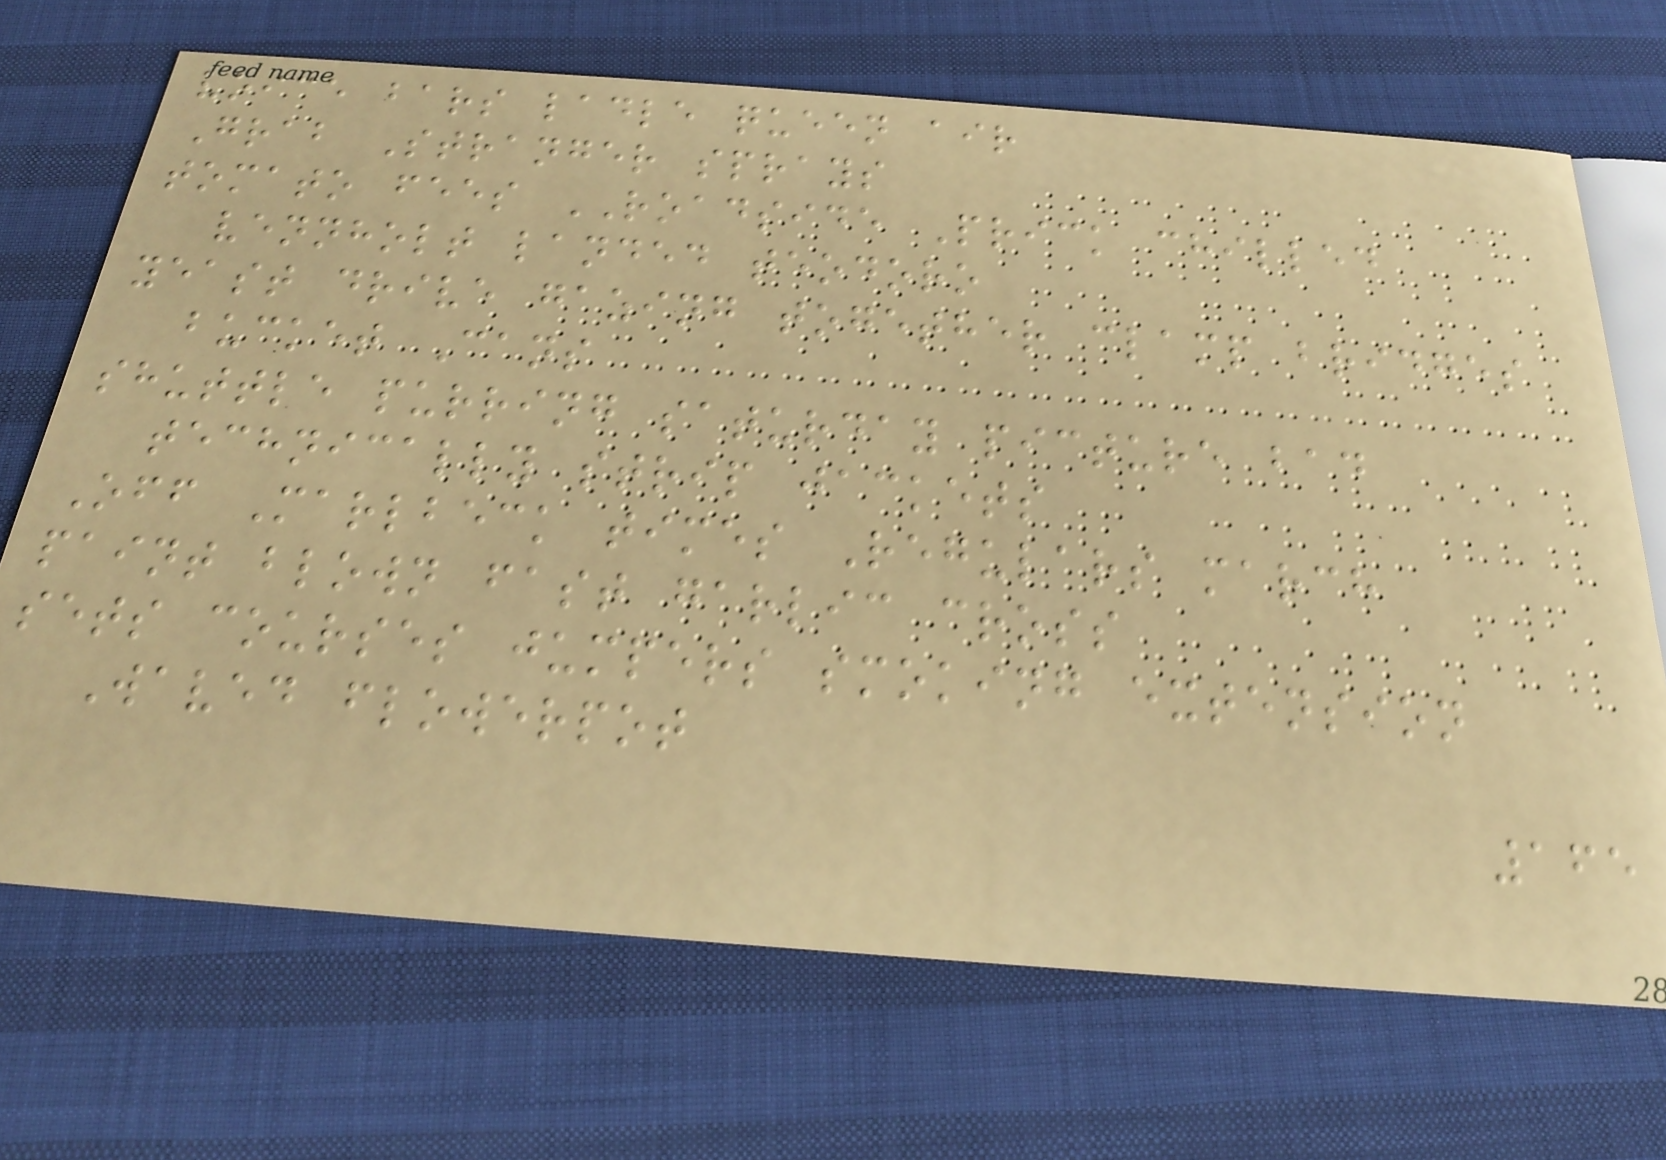voice bars ladle queen air
Grab Stranger sprays
tomato fees ROADSIDE Prick chilled
vennholt landed teodoro
yeast drive gazing together clamp bridges
bucket Cans
shuttle purring saturday picture bad
technically strip jackets
Off Marlbeck times Regulars march
paint blown fast garlic cross
sets courses jumpers smoking extension
Waved flowerpot
165
